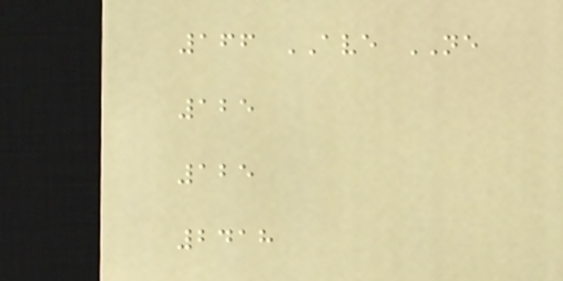166 AVE NE
125
125
2418
